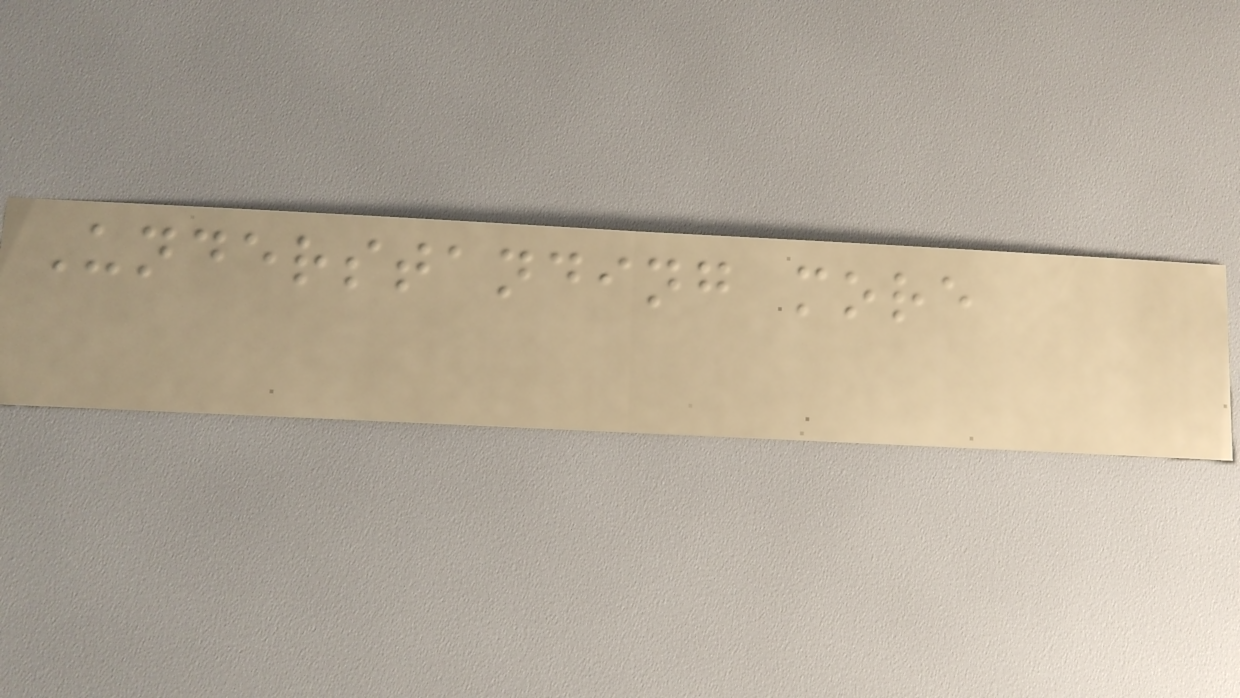Understanding more
